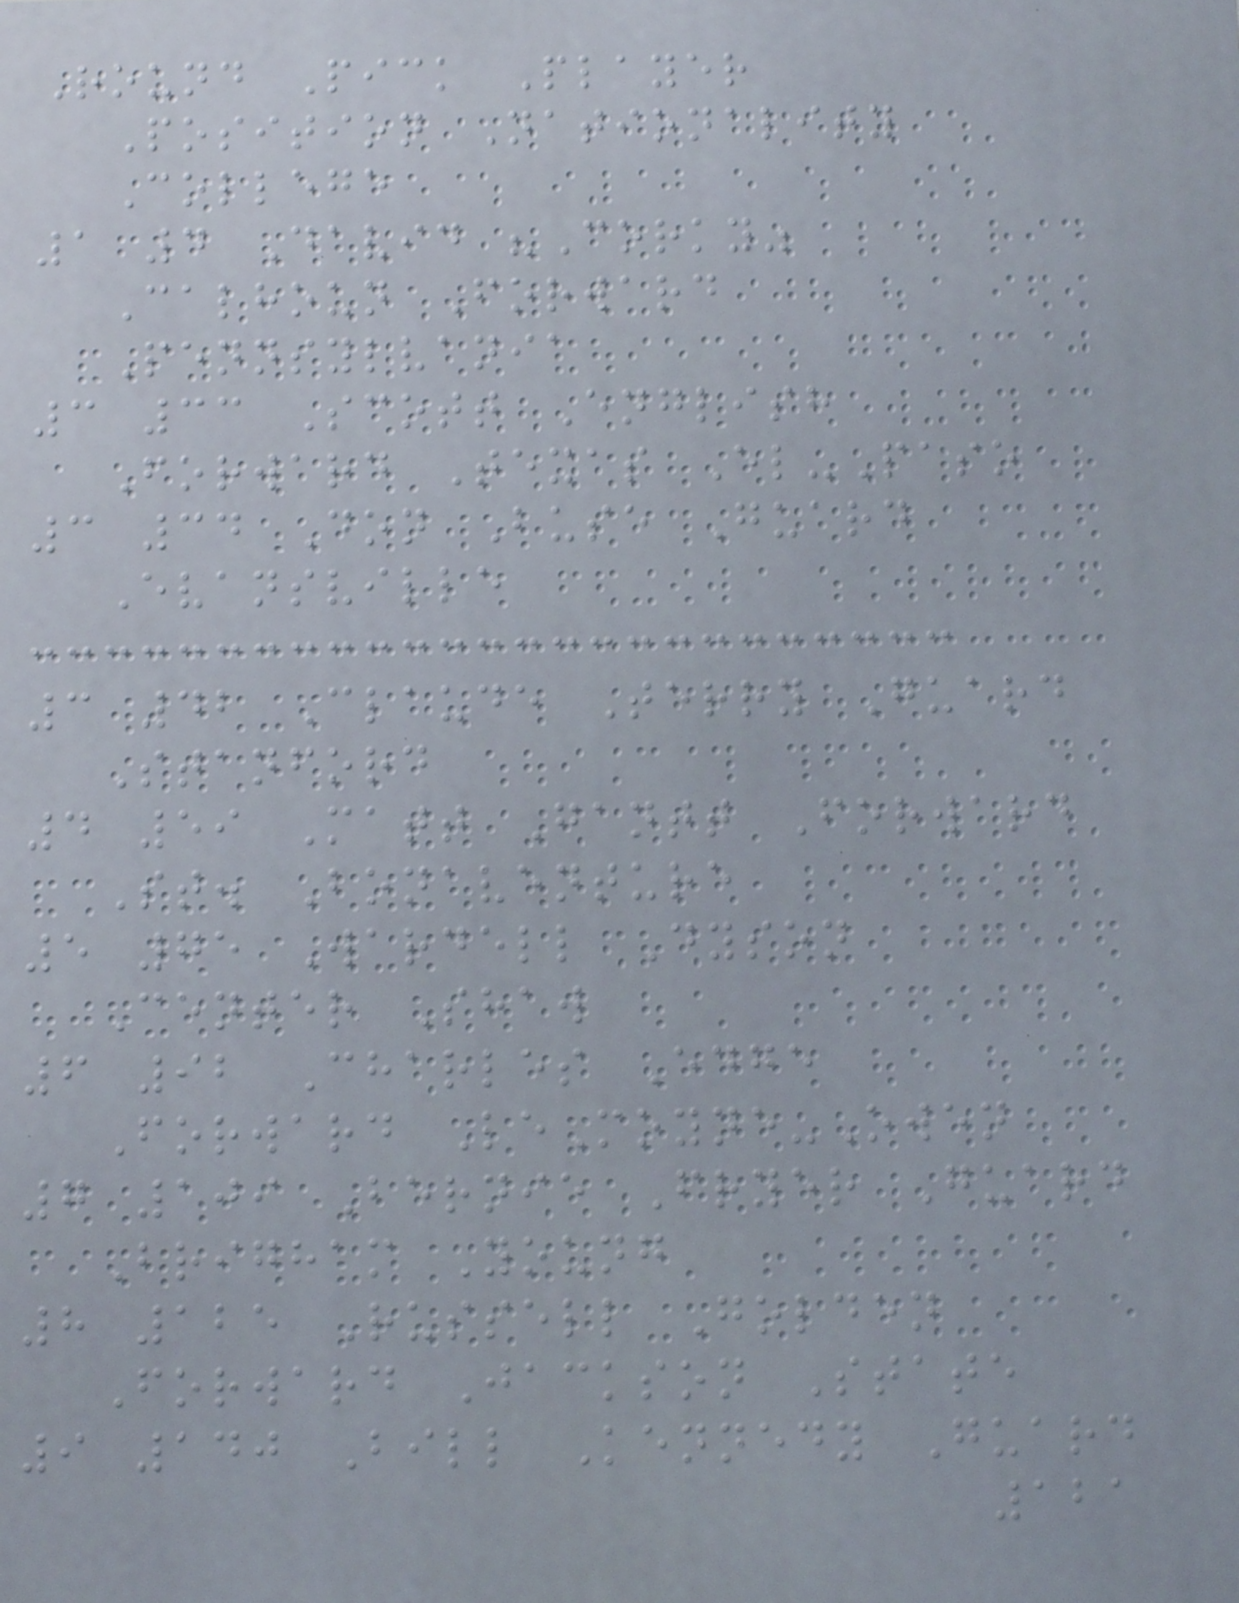Round Pick Player
Position Nationality
College
1 4 David "Corky"
Calhoun Forward
Pennsylvania
3 33 Scott English
Forward Texas El-Paso
3 34 Don Buse Guard
Evansville
3 42 Claude Terry Guard
Stanford
4 59 Matt Gantt Forward
St. Bonaventure
5 75 Wardell Dyson
Center Shaw
6 92 Charles Edge
Forward LeMoyne-Owen
7 109 Bernie Fryer Guard
Brigham Young
8 125 Russell Golden
Forward Jackson State
9 140 Bill Kennedy Guard
121
